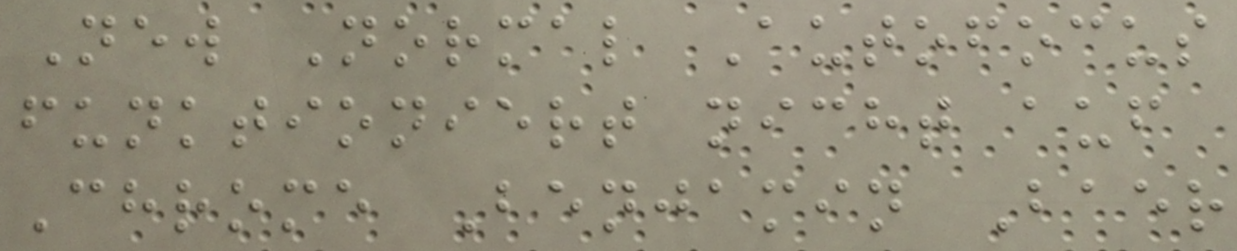New Normal Autofocus
funktioniert nicht auf
Chrome Benjamin Baer
